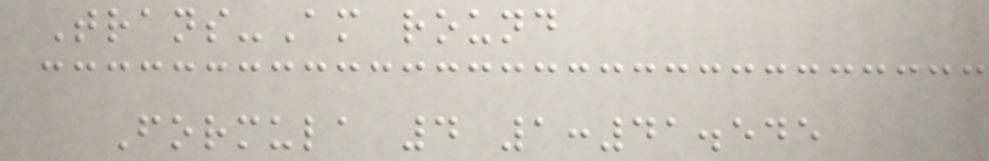Trans-Am round
Formula 4 1:41.545
